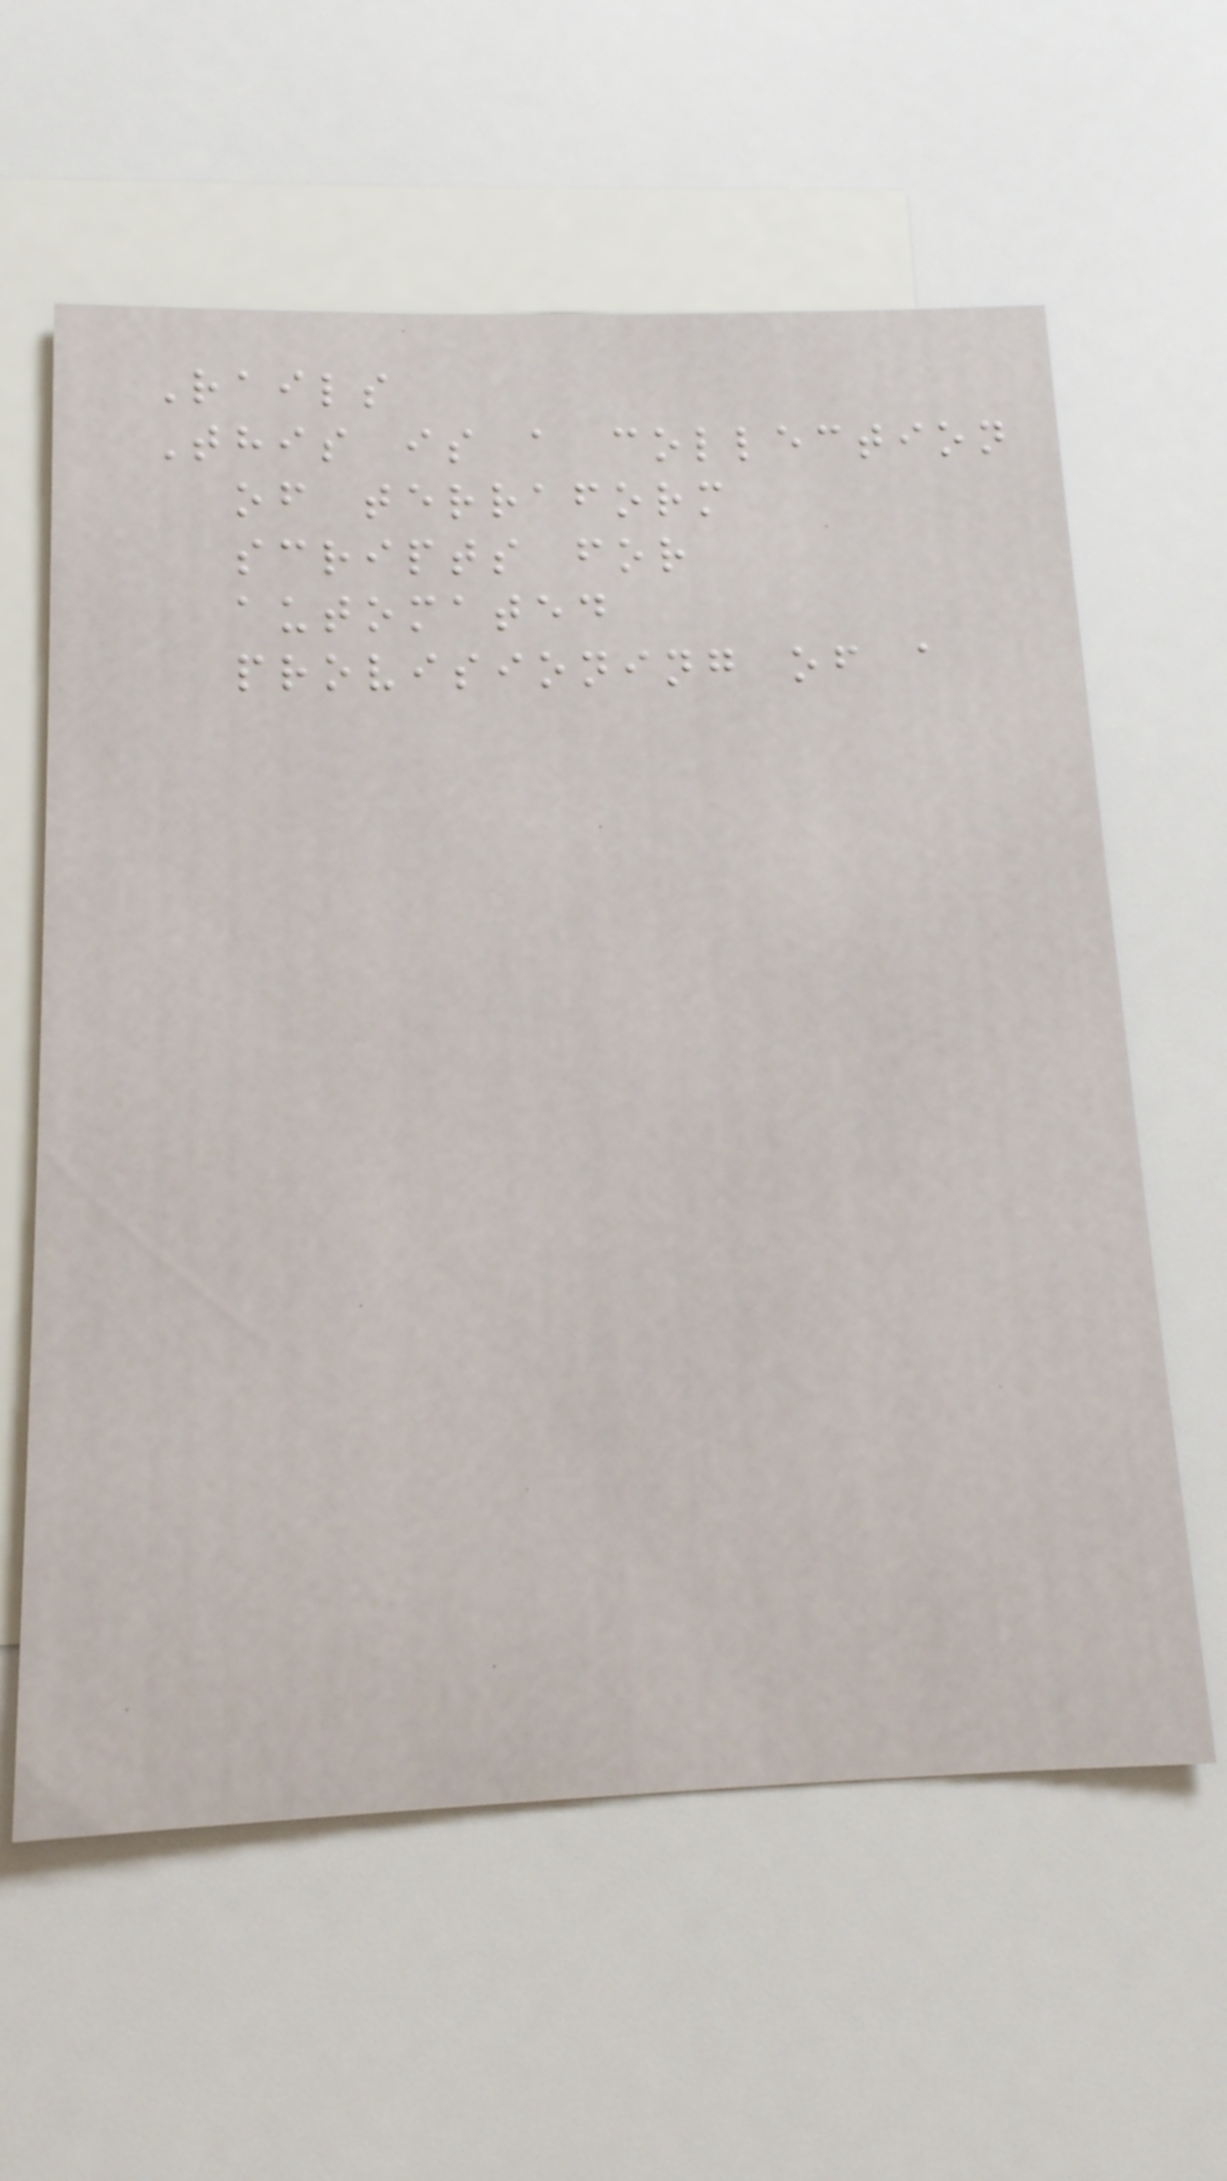Rails
This is a collection
of terraform
scripts for
automated
provisioning of a
